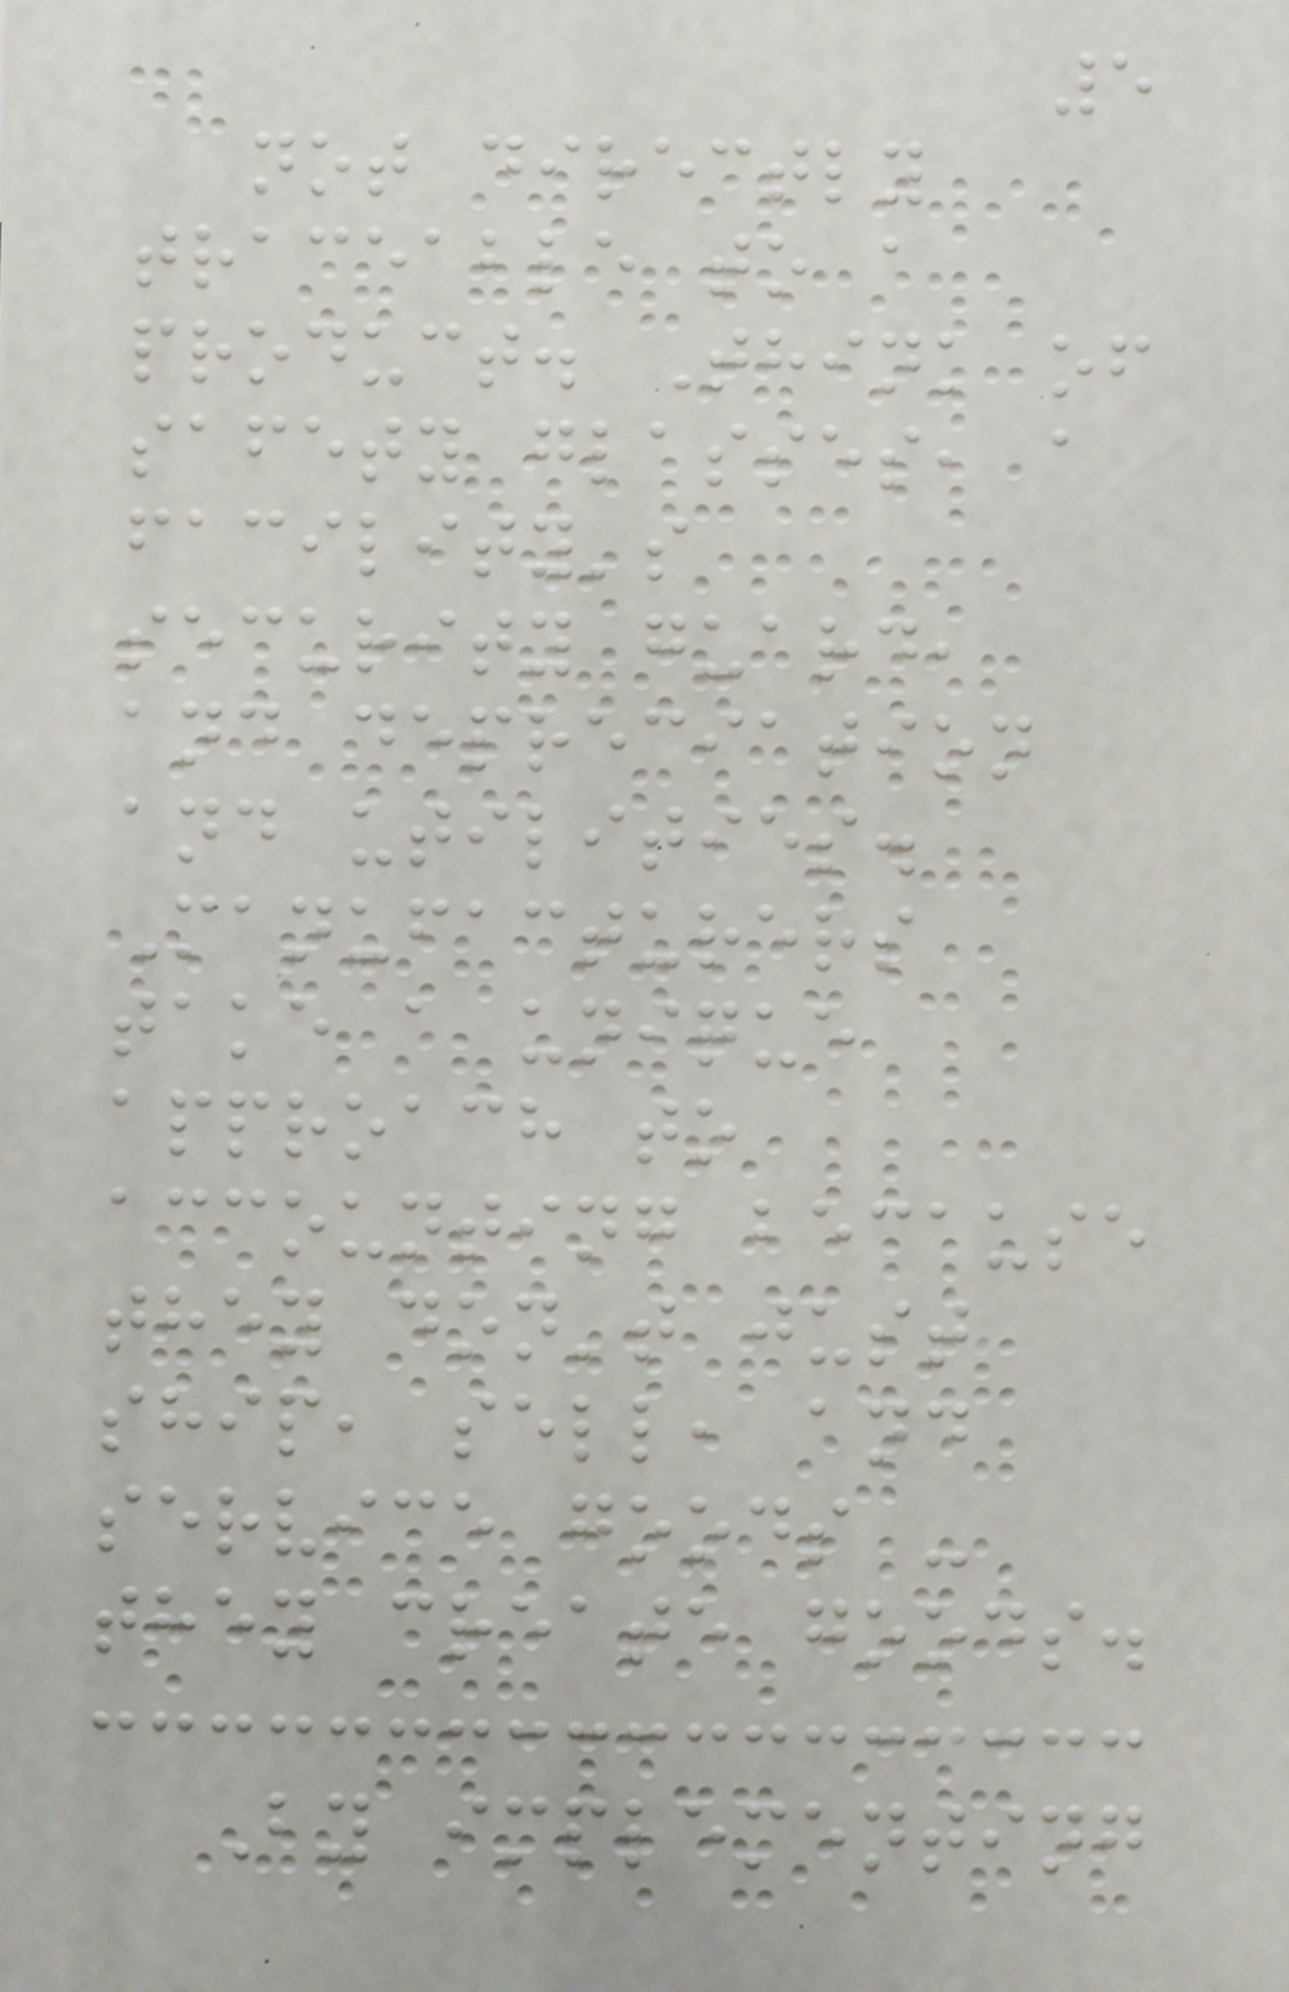5
not directly
traceable to a
product. Think of
safety glasses, a
facility's
security guard,
and depreciation
and utilities.
Manufacturers
take a unique
approach to
accounting because
they don't just
ship, sell, and
service goods -
they create goods.
By implementing
